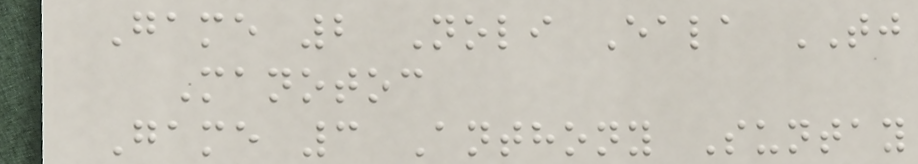Game 2 Noli Eala TJ
Manotoc
Game 3 Anthony Suntay
